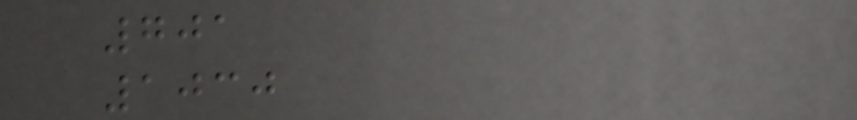701
1030
